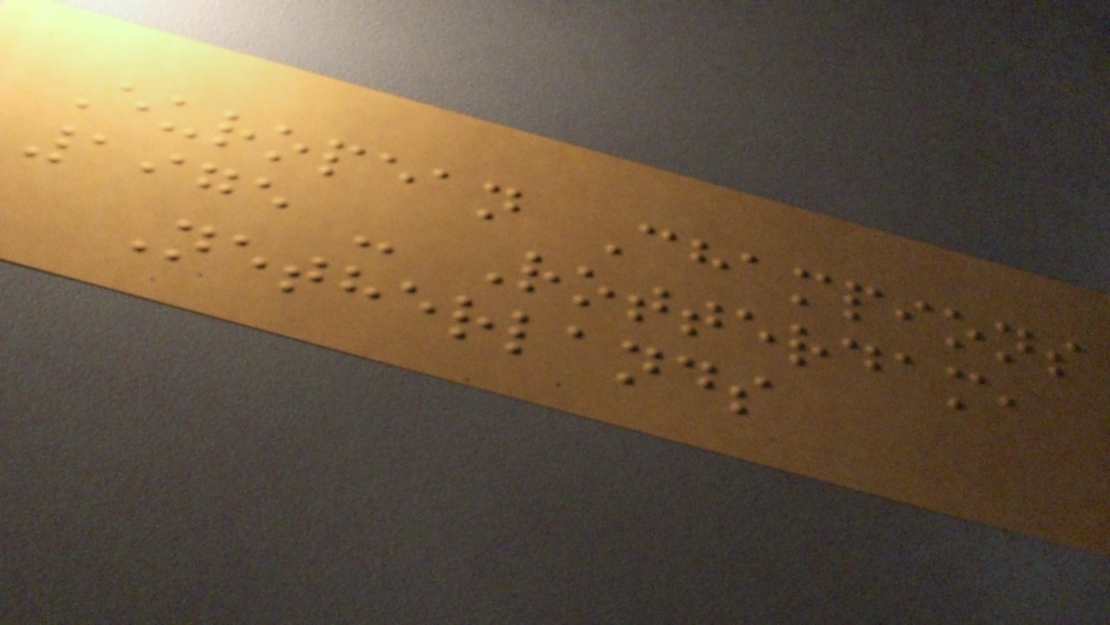European Champions
1975 - Rotterdam,
Netherlands
